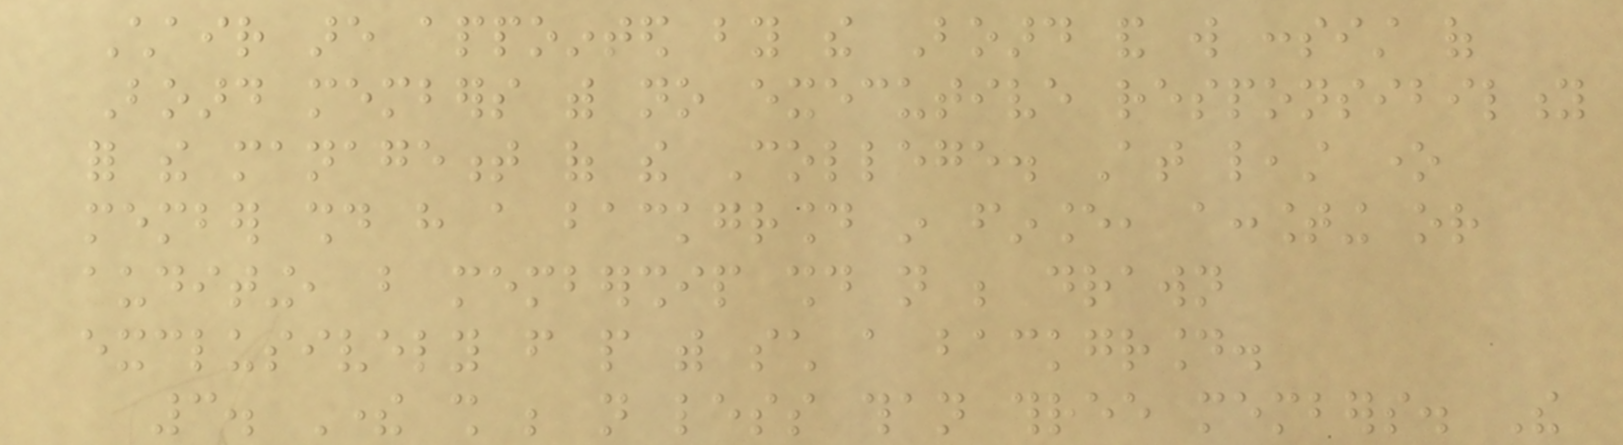Chair are appointed by the Board and will consist of
Board members with no executive responsibility
for the management of the College. At least one
member should have a background in finance, accounting or
auditing, but membership should not be drawn
exclusively from people with such a background.
3. There shall be not less than three members. The
